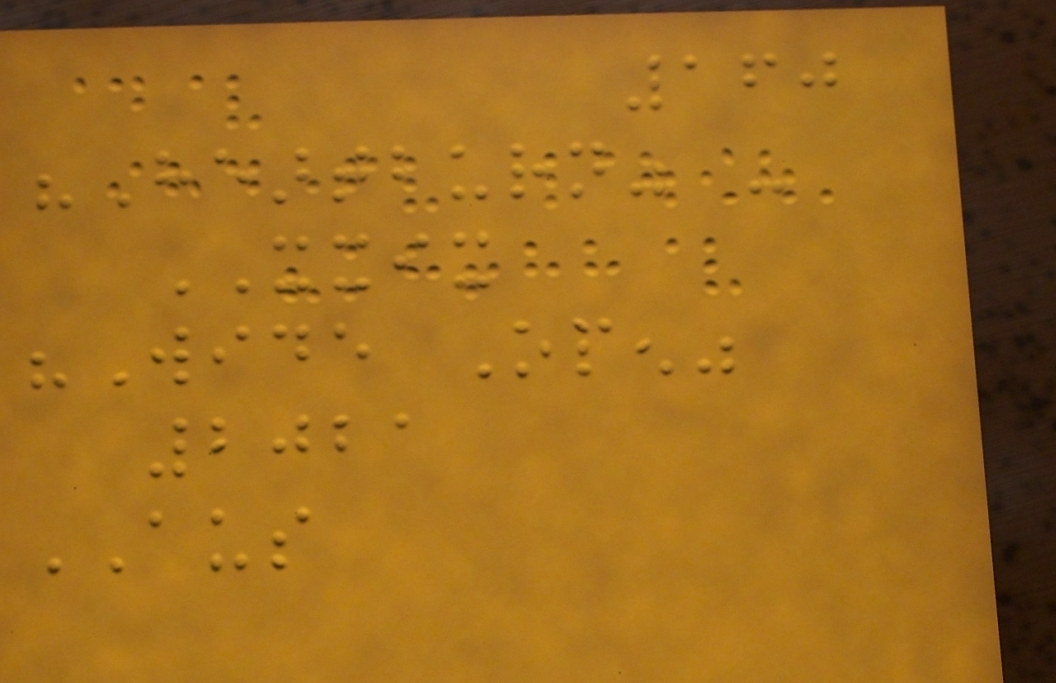160
"Heartburn" -
XXIX
"Wide Open"
2021
AUS
